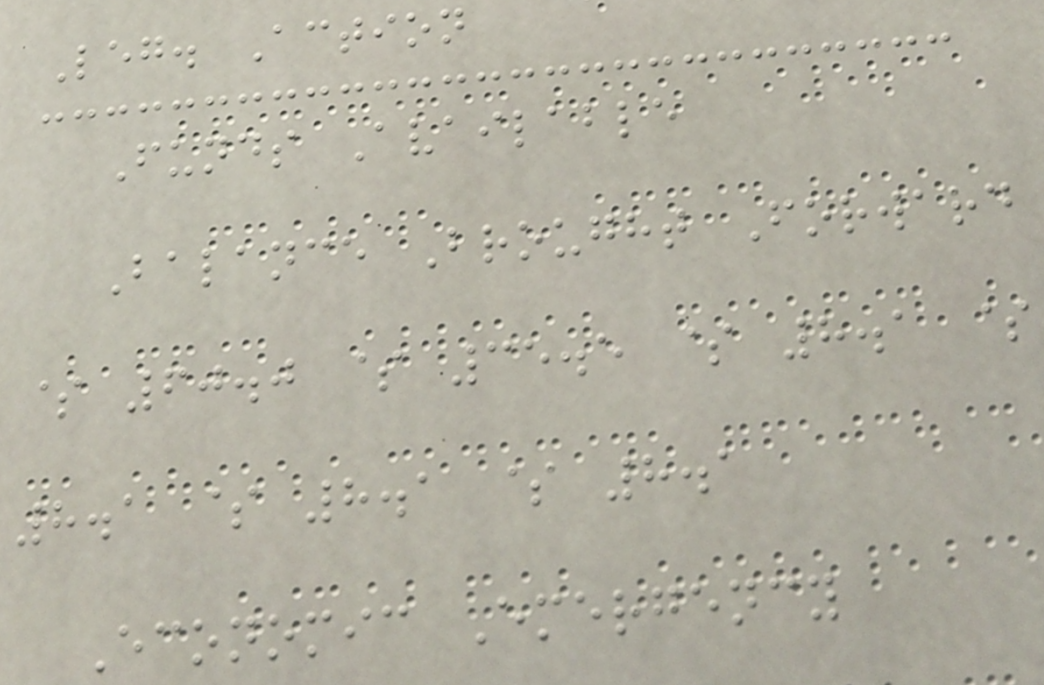Leg. Action
Funds Available
Balance Brought Forward
$ 60.0 $ 35.5 $ 8.1 $
8.1 $ 8.1 $ 8.1
Economic Emergency
